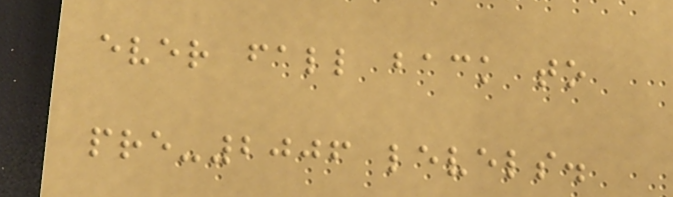ever fall back to
pre-2006 levels.
